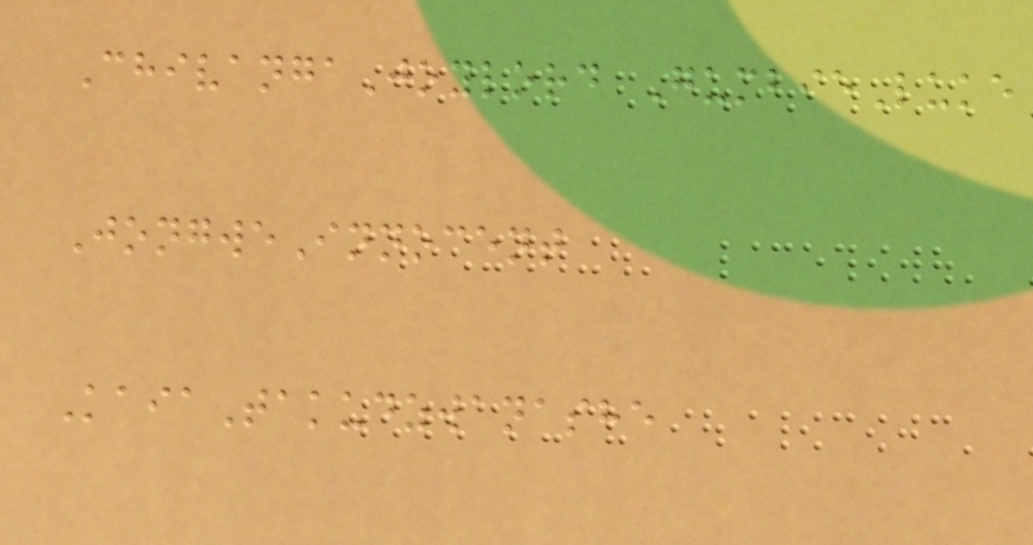ChivangaJoylord GumbieLuke
JongweInnocent
KaiaTakudzwanashe
